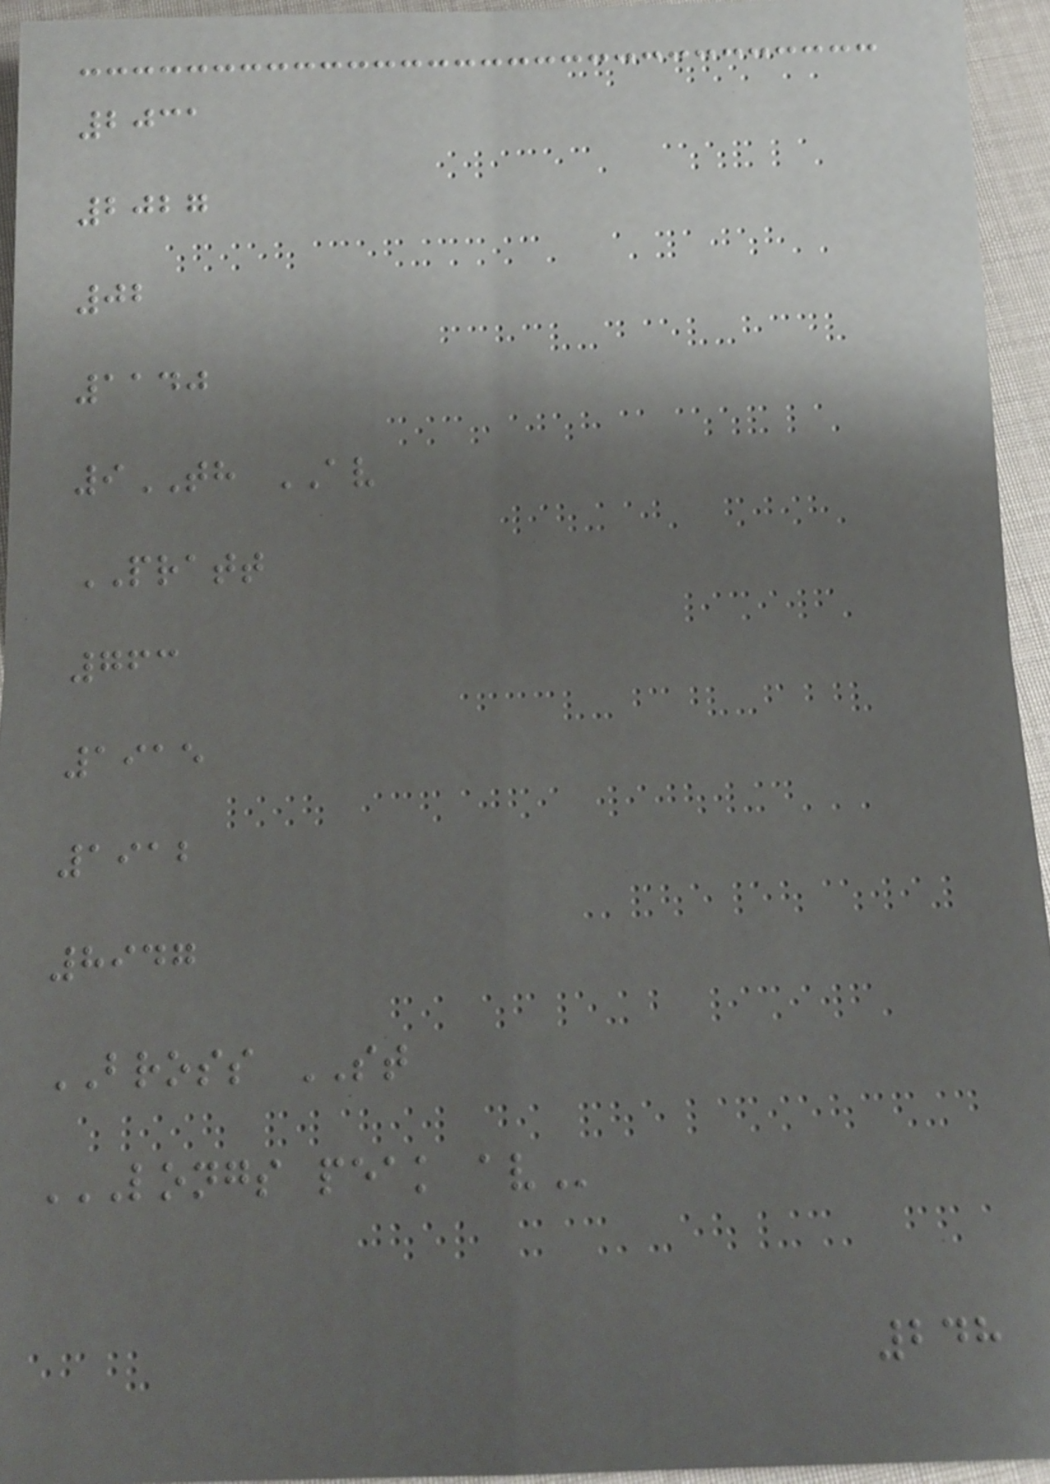2031
2027
02
1140
9TH AV
PRATT
763
1915
1912
8947
BROSS ST
LONGS PEAK AV
248
